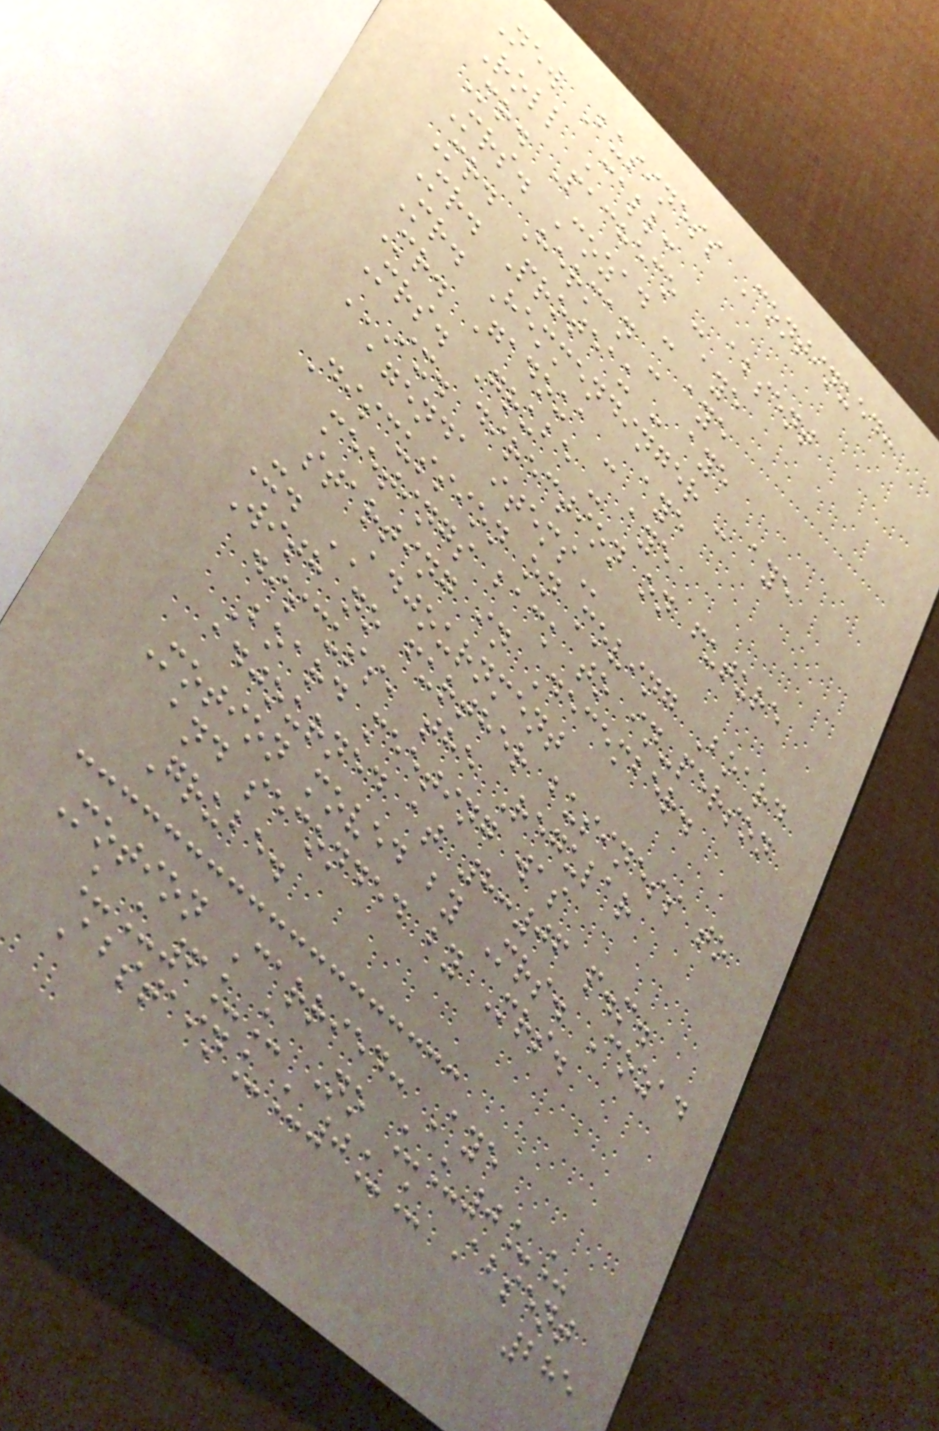New Business Continued:
Roll Call:
Mr. Pacheco - absent
Mrs. Cozad - aye
Mr. Herman - aye
Mr. Proteau - aye
Mr. Hemmendinger - aye
Mr. Gadoua - aye
Mrs. Grube - aye
IX. DIRECTION ON FUTURE
AGENDA ITEMS
Discussion on moving Board
meetings back to in-person
starting in December.
X. ADJOURNMENT
With no further business to
discuss, the Regular
Board meeting was
adjourned at 8:06 p.m.
Motion moved by Mrs. Cozad
and seconded by Mrs.
Grube.
Motion Carried: Aye
__6__ No __0__
Abstain__0__ Absent
285
